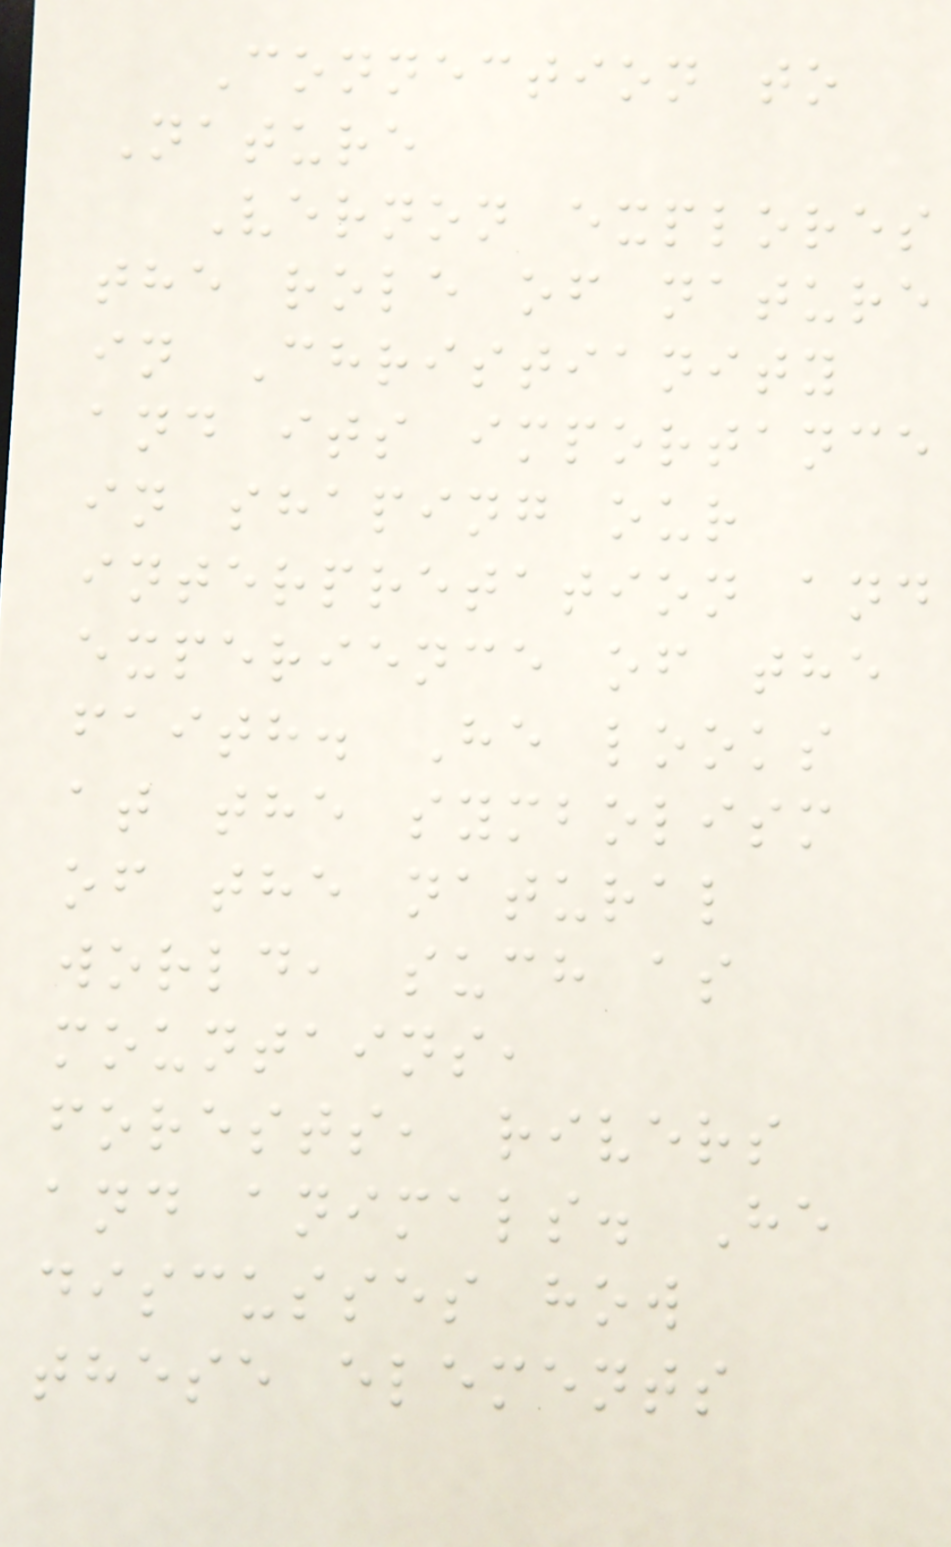Connection to
Nature
Vernon explores
the role of nature
in Christianity
and its importance
in shaping our
interpretation and
experience of the
faith. He looks
at the symbolism
of the natural
world, such as
mountains,
forests, rivers
and animals. He
discusses how
these elements
